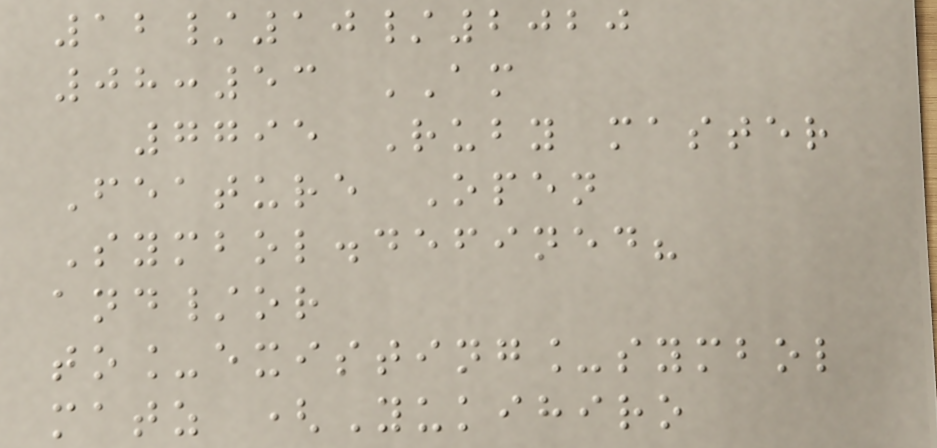12/10/2020
08:53 AM
7795 Ruby master
Feature Open
Symbol.defined?
and/or
to_existing_symbol
matz (Yukihiro
